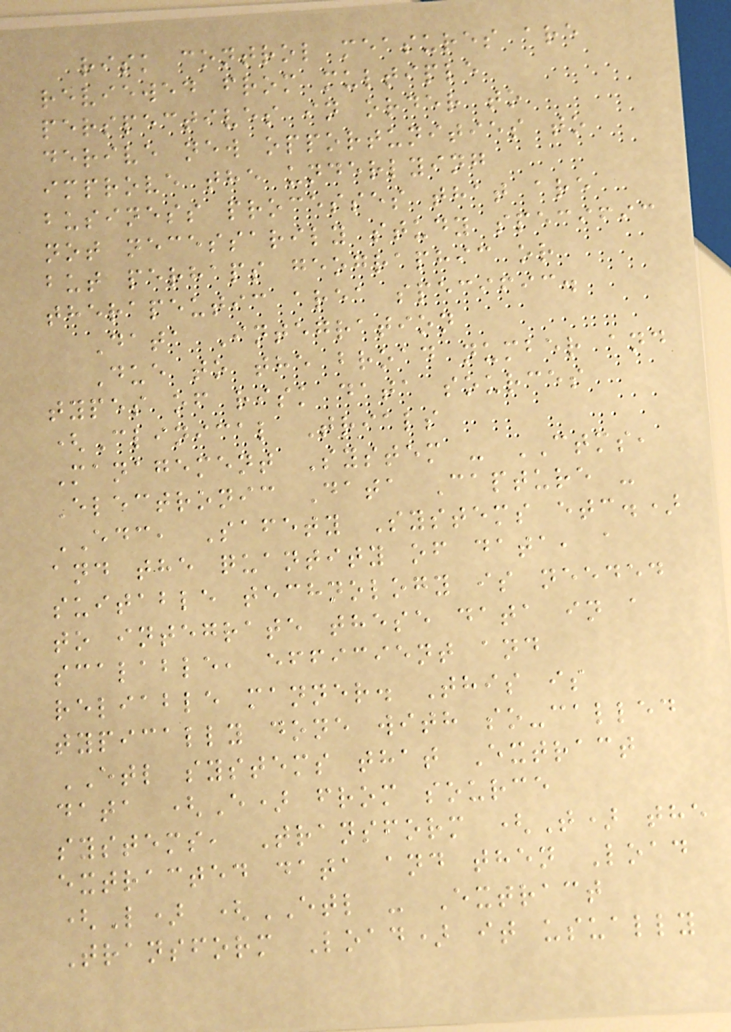risk control measures are
reviewed from multiple
perspectives in order to
derive new opportunities to
improve the underlying
business processes that are
not necessarily study specific
but perhaps geographic or
therapeutic area specific.
Data Integration
Due to the broad number and
types of risk data sources
(Clinical Trials
Management System - CTMS,
Electronic Data Capture -
EDC, Safety Systems etc.)
and the quantity of data, a
suitable technology is needed
to integrate these data in a
scalable, efficient and
reliable manner. This is
typically done with so-called
ETL systems that Extract
data (E) from source
systems, Transform (T) the
extracted data and then Load
(L) (ETL - Extract
Transform Load) it usually
